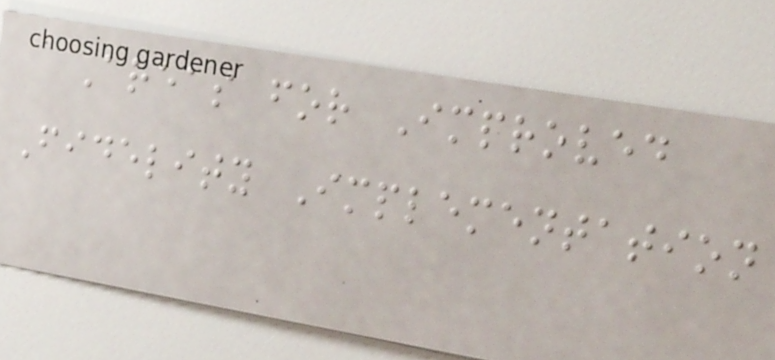Areas for Improved
Fidelity Implementation
